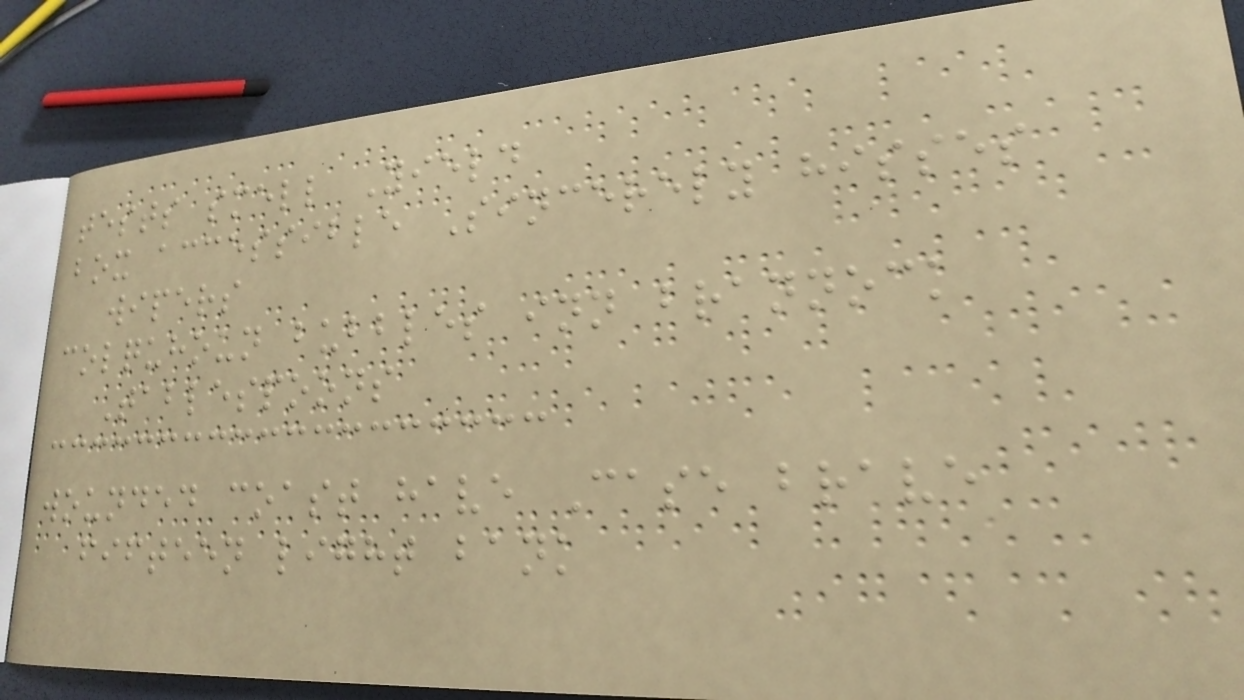tests smell Yield
box accessible Sincerely hisses
wipers
colquhoun bubbles inn brannock
Tablespoons
wounded coast have Case brave
fifteen light bank
